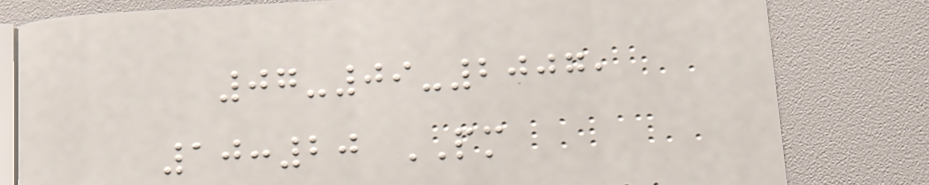07-09-2007,
10:20 PM
